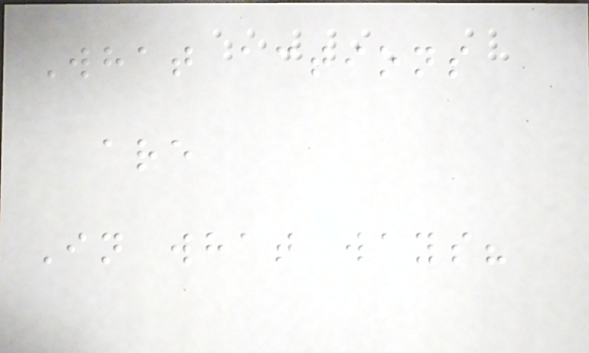What actions
are
In what ways?
